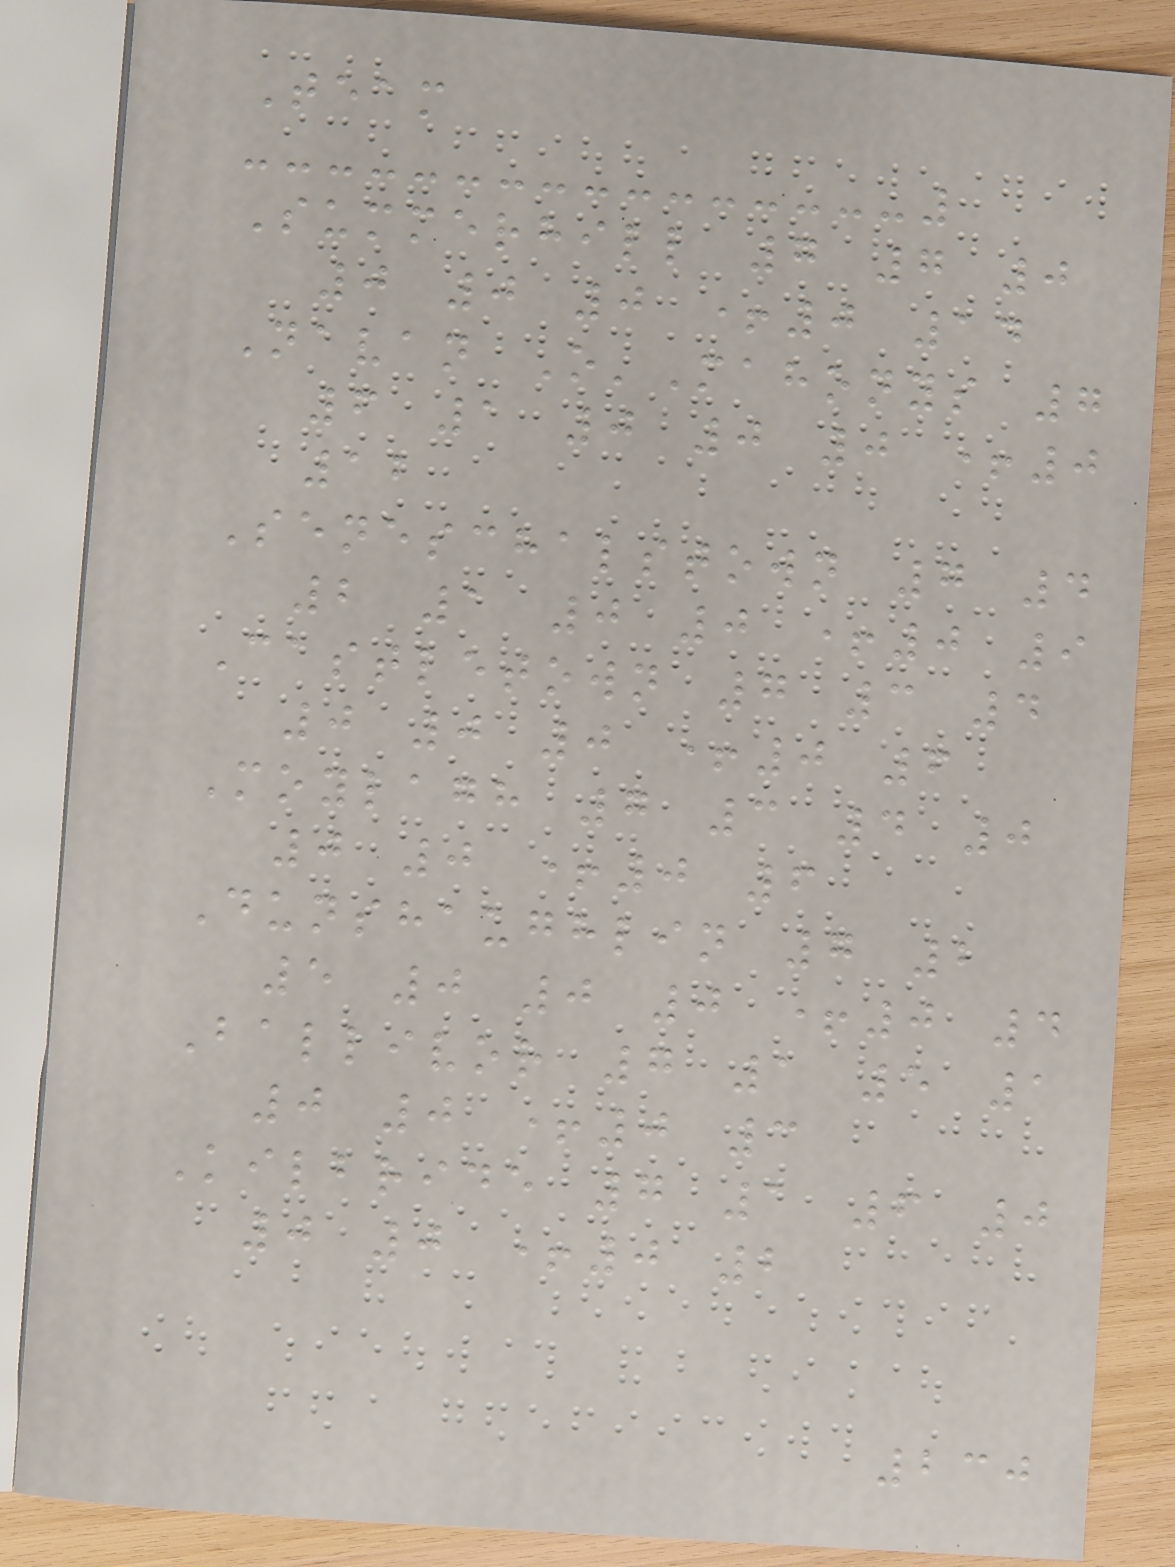Team
Summerhill 7 7 0
0 0 0 +0 14
Navan O'Mahonys 7
6 1 0 0 0 +0
12
Seneschalstown 7 4
2 1 0 0 +0 9
Castletown 7 3 4
0 0 0 +0 6
Moylagh 7 3 4 0
0 0 +0 6
Dunshaughlin 7 2
5 0 0 0 +0 4
Ballivor 7 1 5 1
0 0 +0 3
Kilbride 7 1 6 0
0 0 +0 2
230
